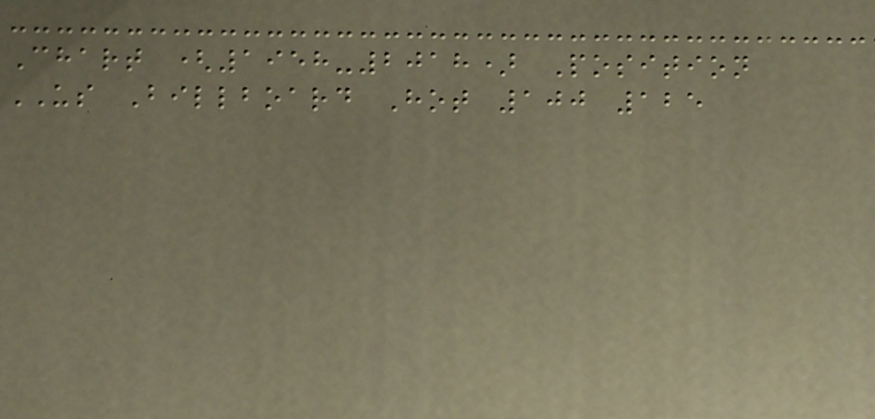Chart (1958-2018) Position
US Billboard Hot 100 125
